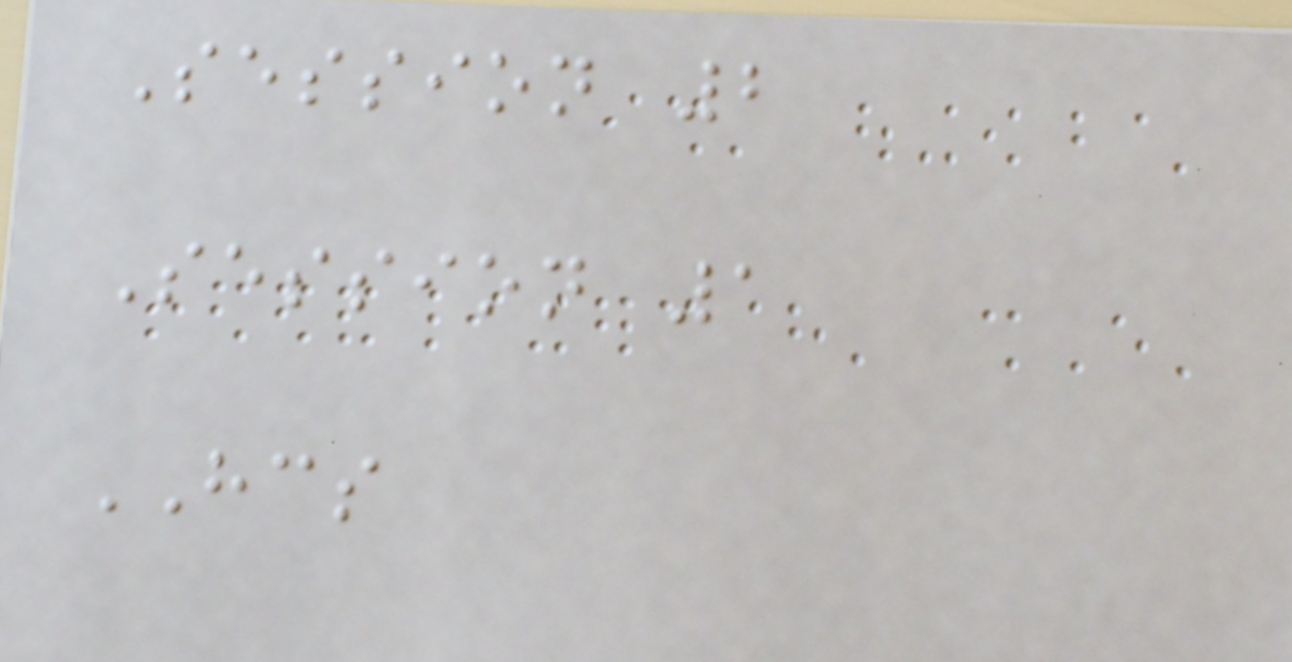Session 2
Session 1
HCS
